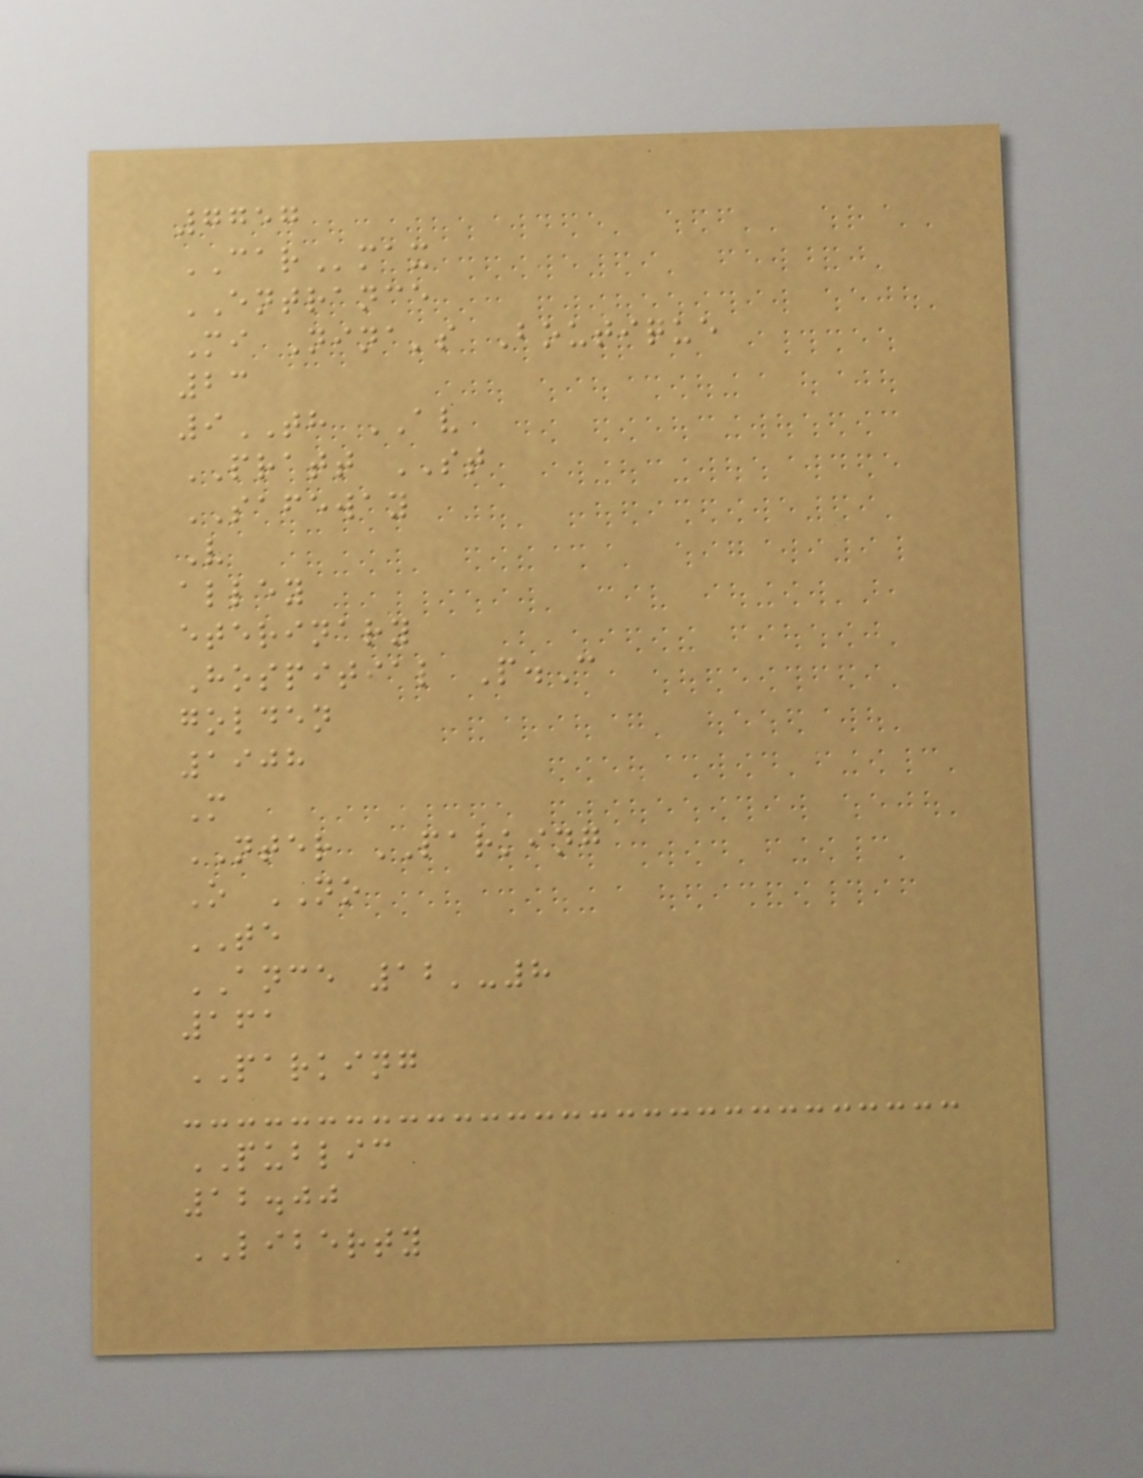7757
CARmax
ENTRANCE
Mi Nina's Boutique
23
9TH AV
PRATT ST
SAFEWAY
V
alley
eterinary
Hospitial P.C
golden
1908
M
NTER PARKING
O NO
TE
ANCE 12'-8
161
PARKING
PUBLIC
12.00
LIBERTY
